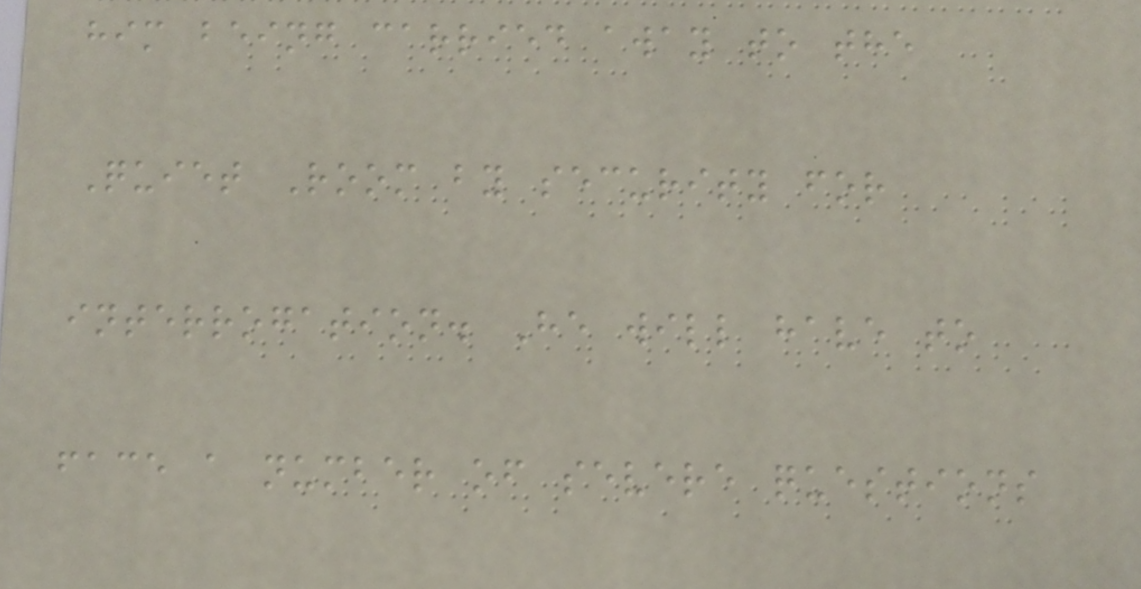him being carried away to the
Quiet Room by security for
interrogation. He will have to
face a number of severe questions
